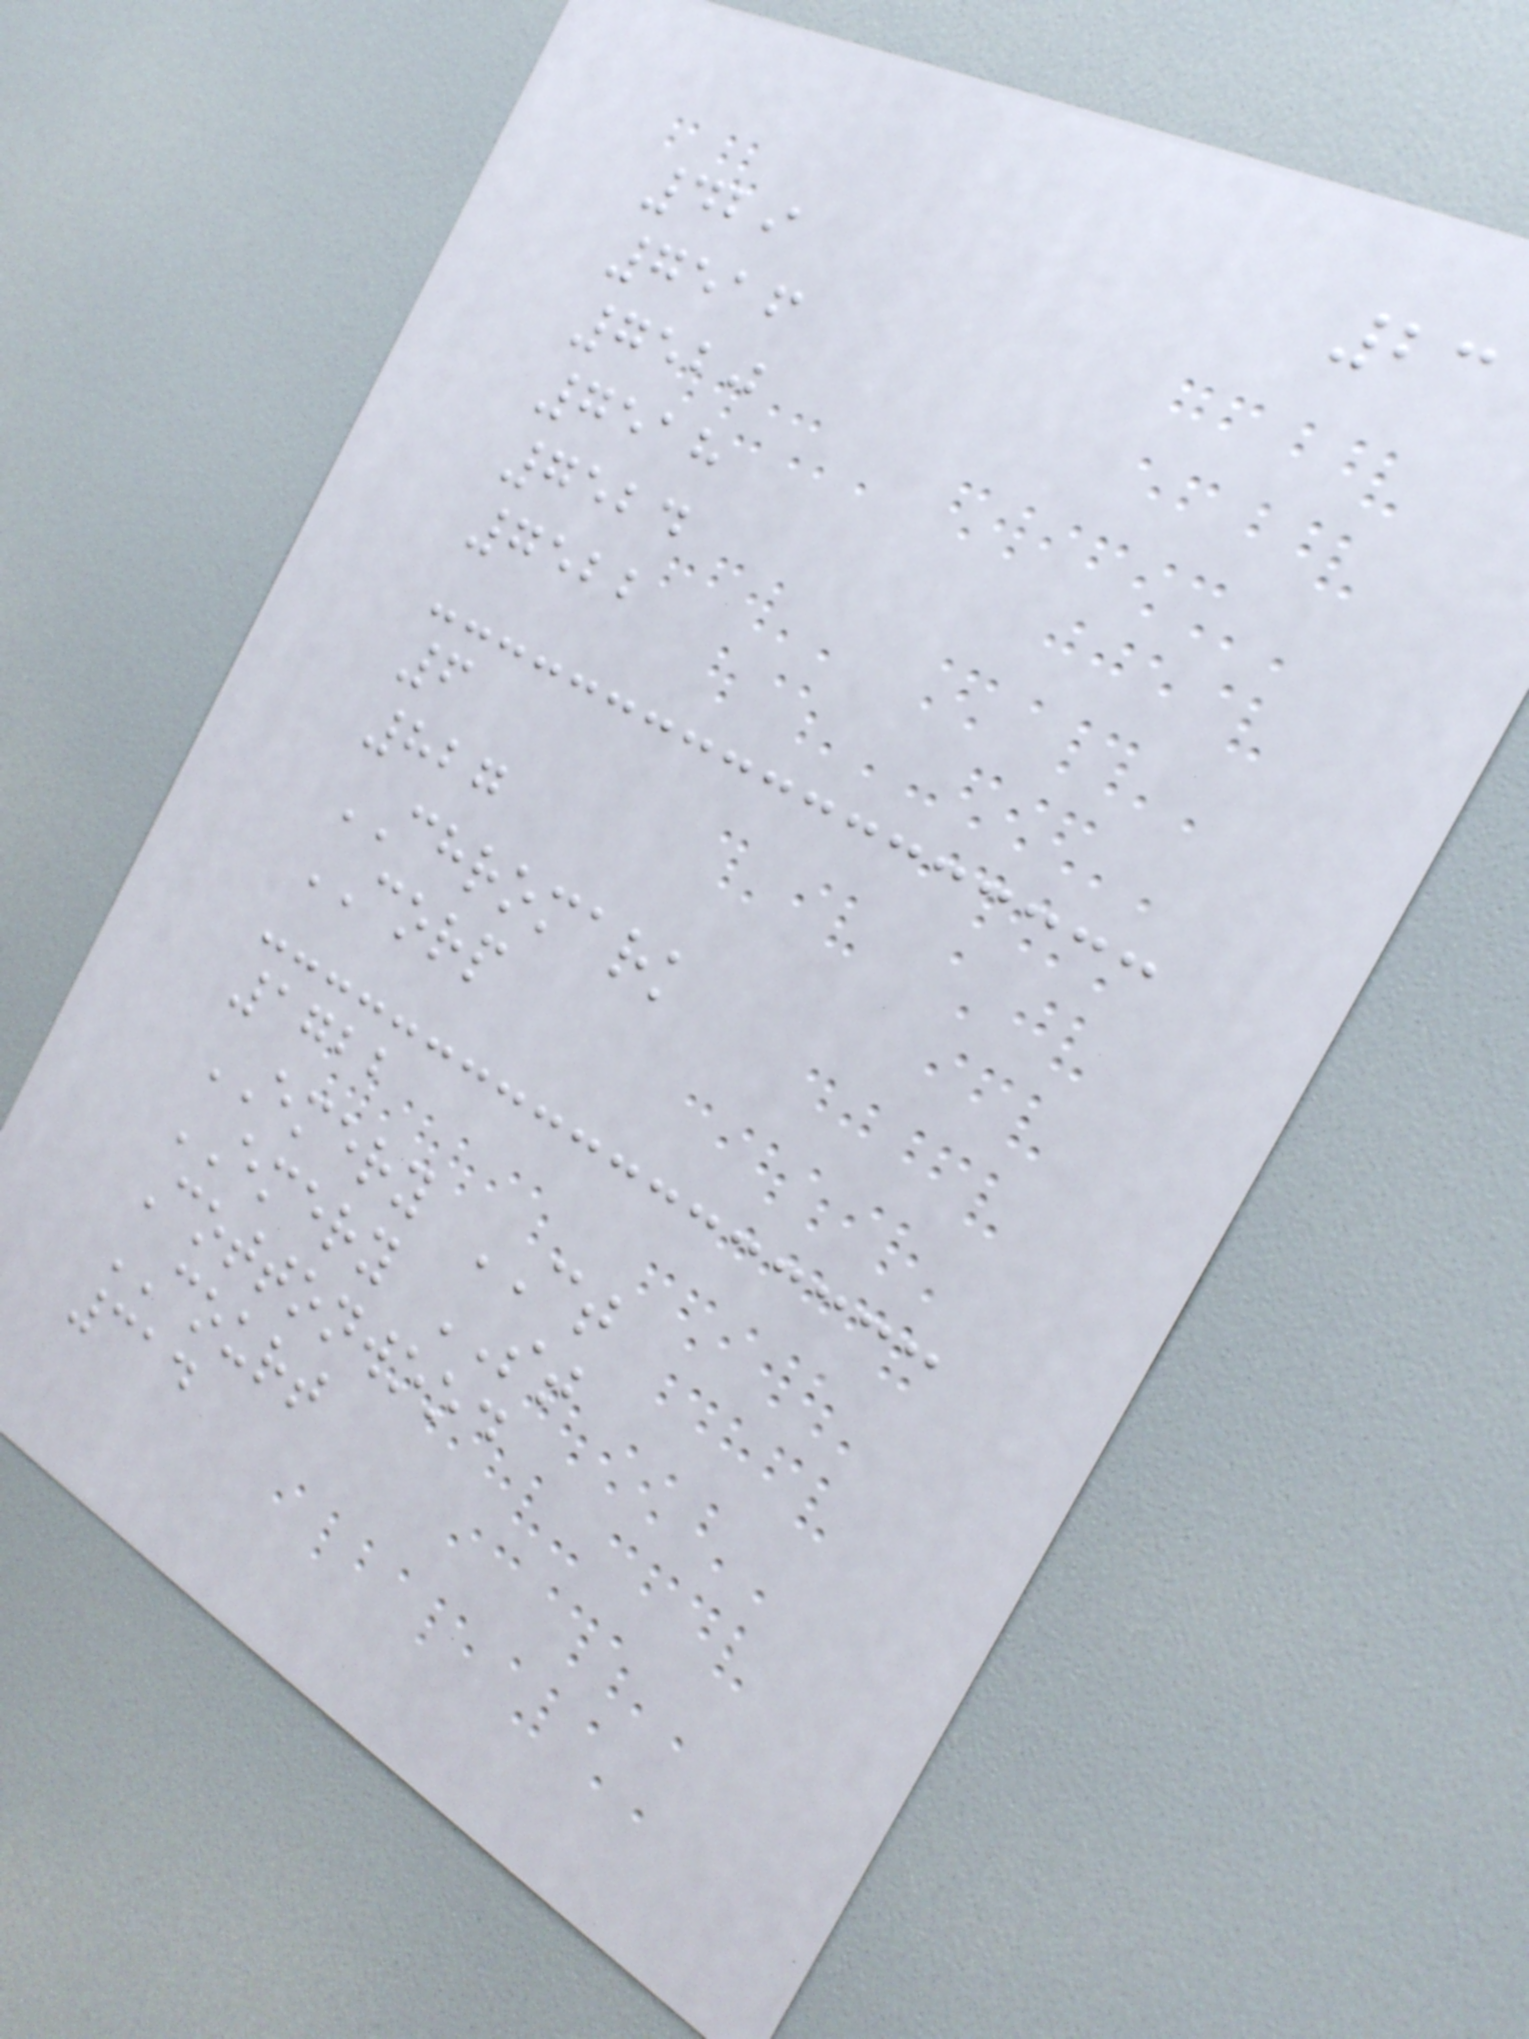23
429
7516
7520
7518
7524
7522
6
827
CHROMARK
CORP
1722
EMERY CT
EMERY ST
Cottonwood
COURT
314
